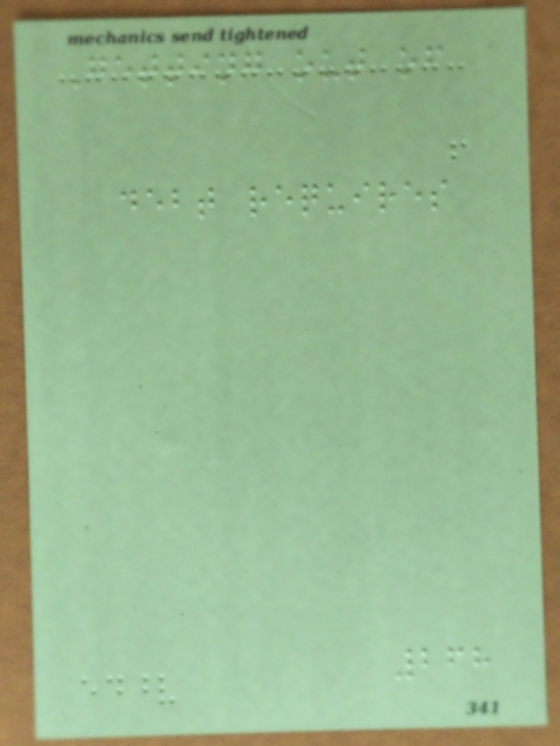Getting out of
debt requires
268
